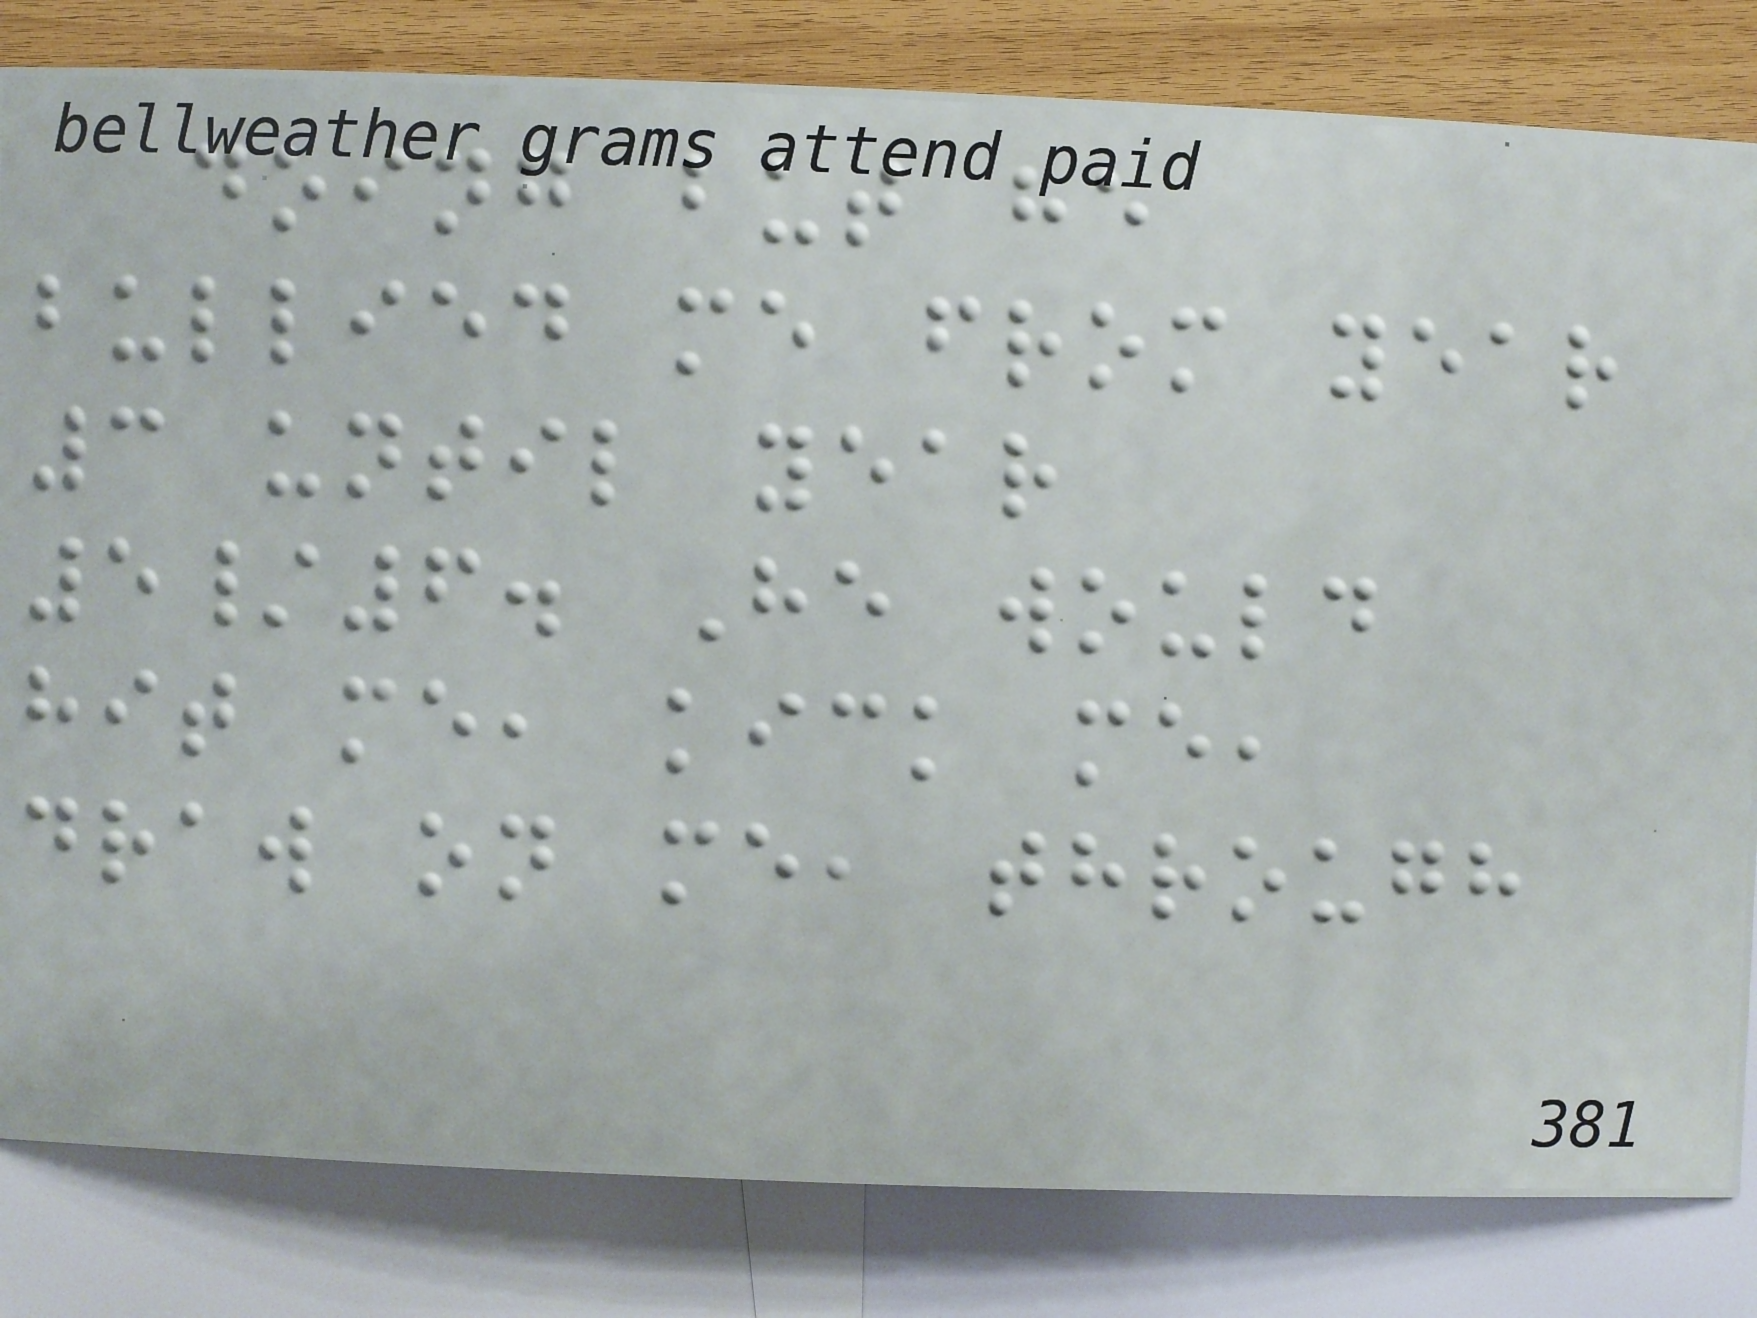doing but he
bullied me from year
3 until year
5/6. He would
hit me, kick me,
draw on me, through
